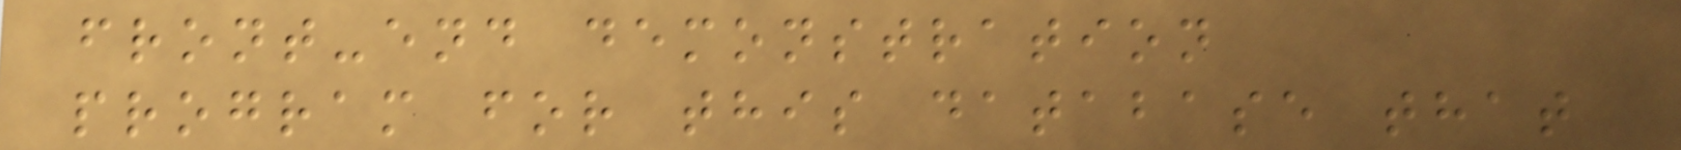front-end demonstration
program for this database that
